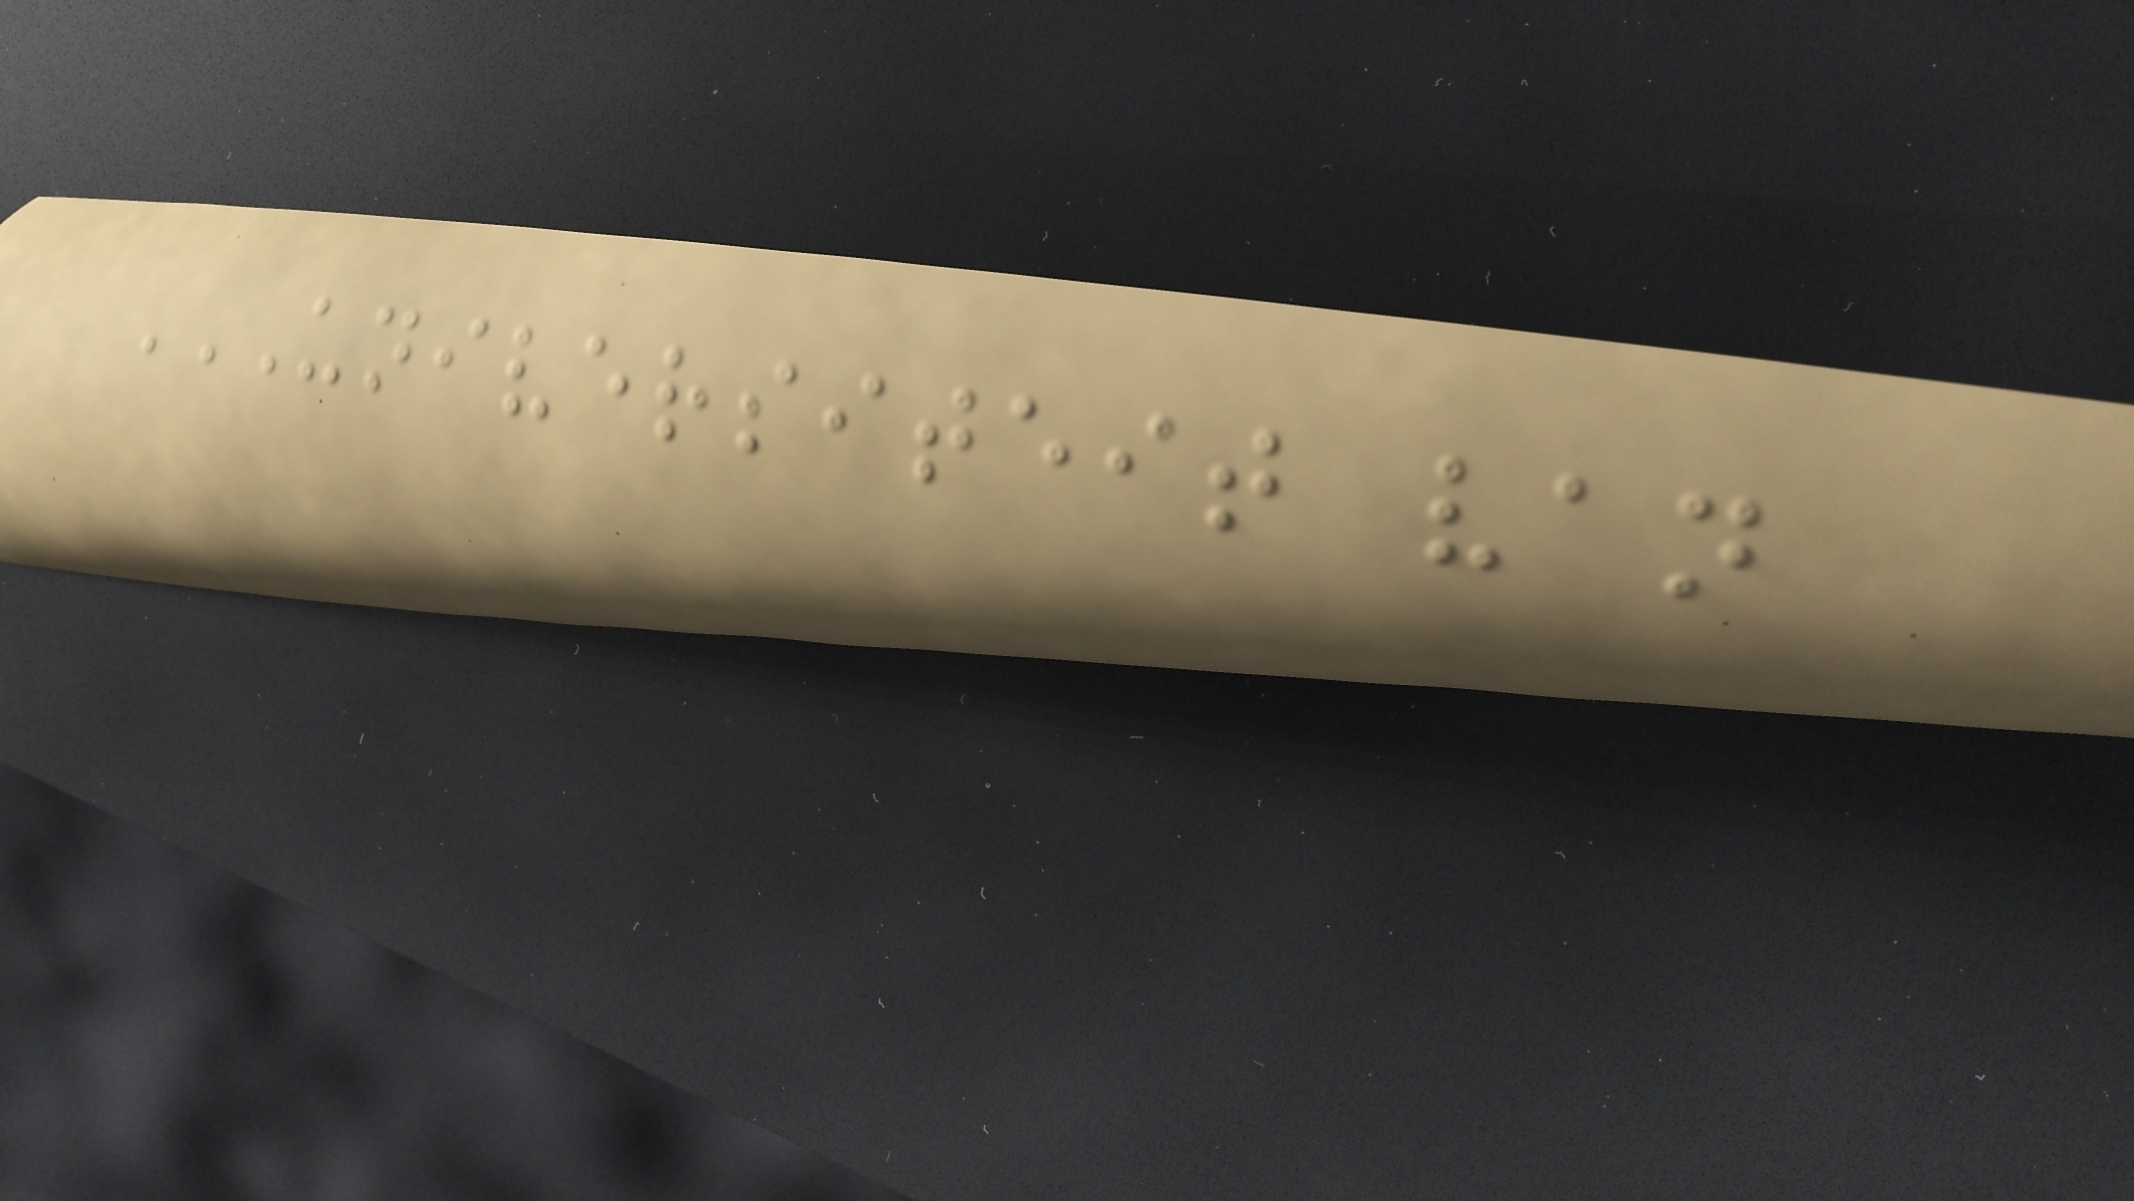UNIVERSITEIT VAN
